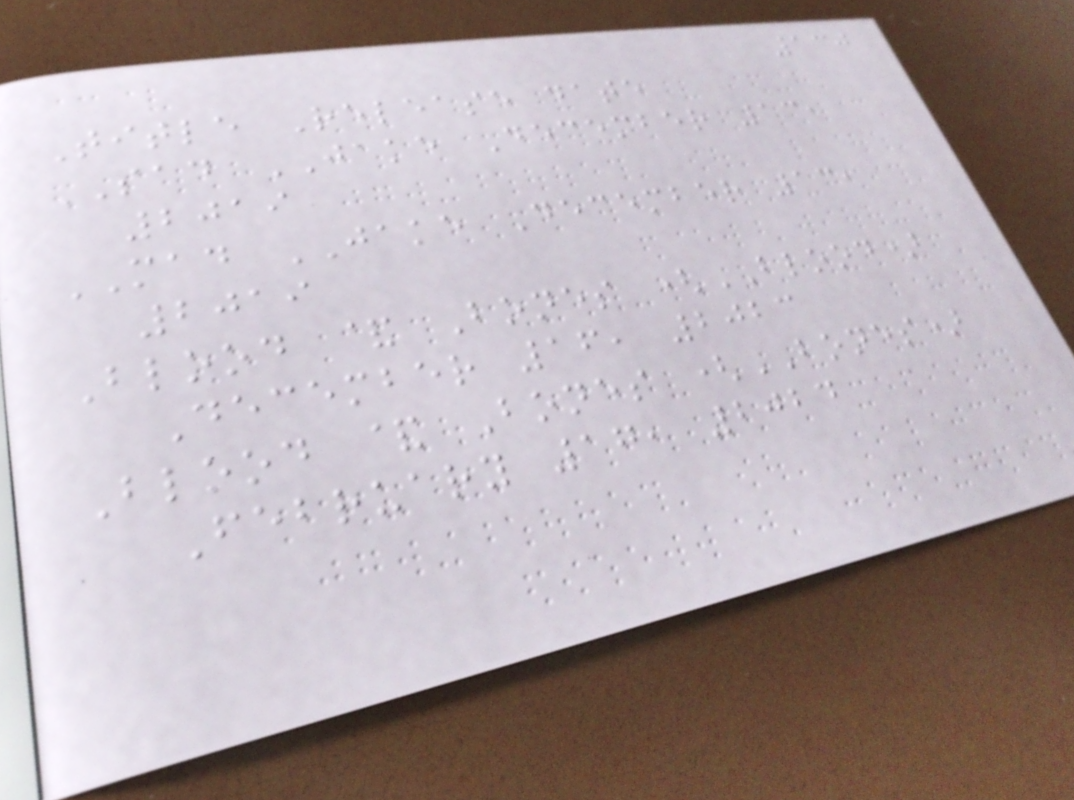130
Title Release date
SAD JAKE December 13,
2019
MAD JAKE December 13,
2019
Blood & Bones (BLOOD)
December 16, 2023
Blood & Bones (BONES)
February 17, 2024
